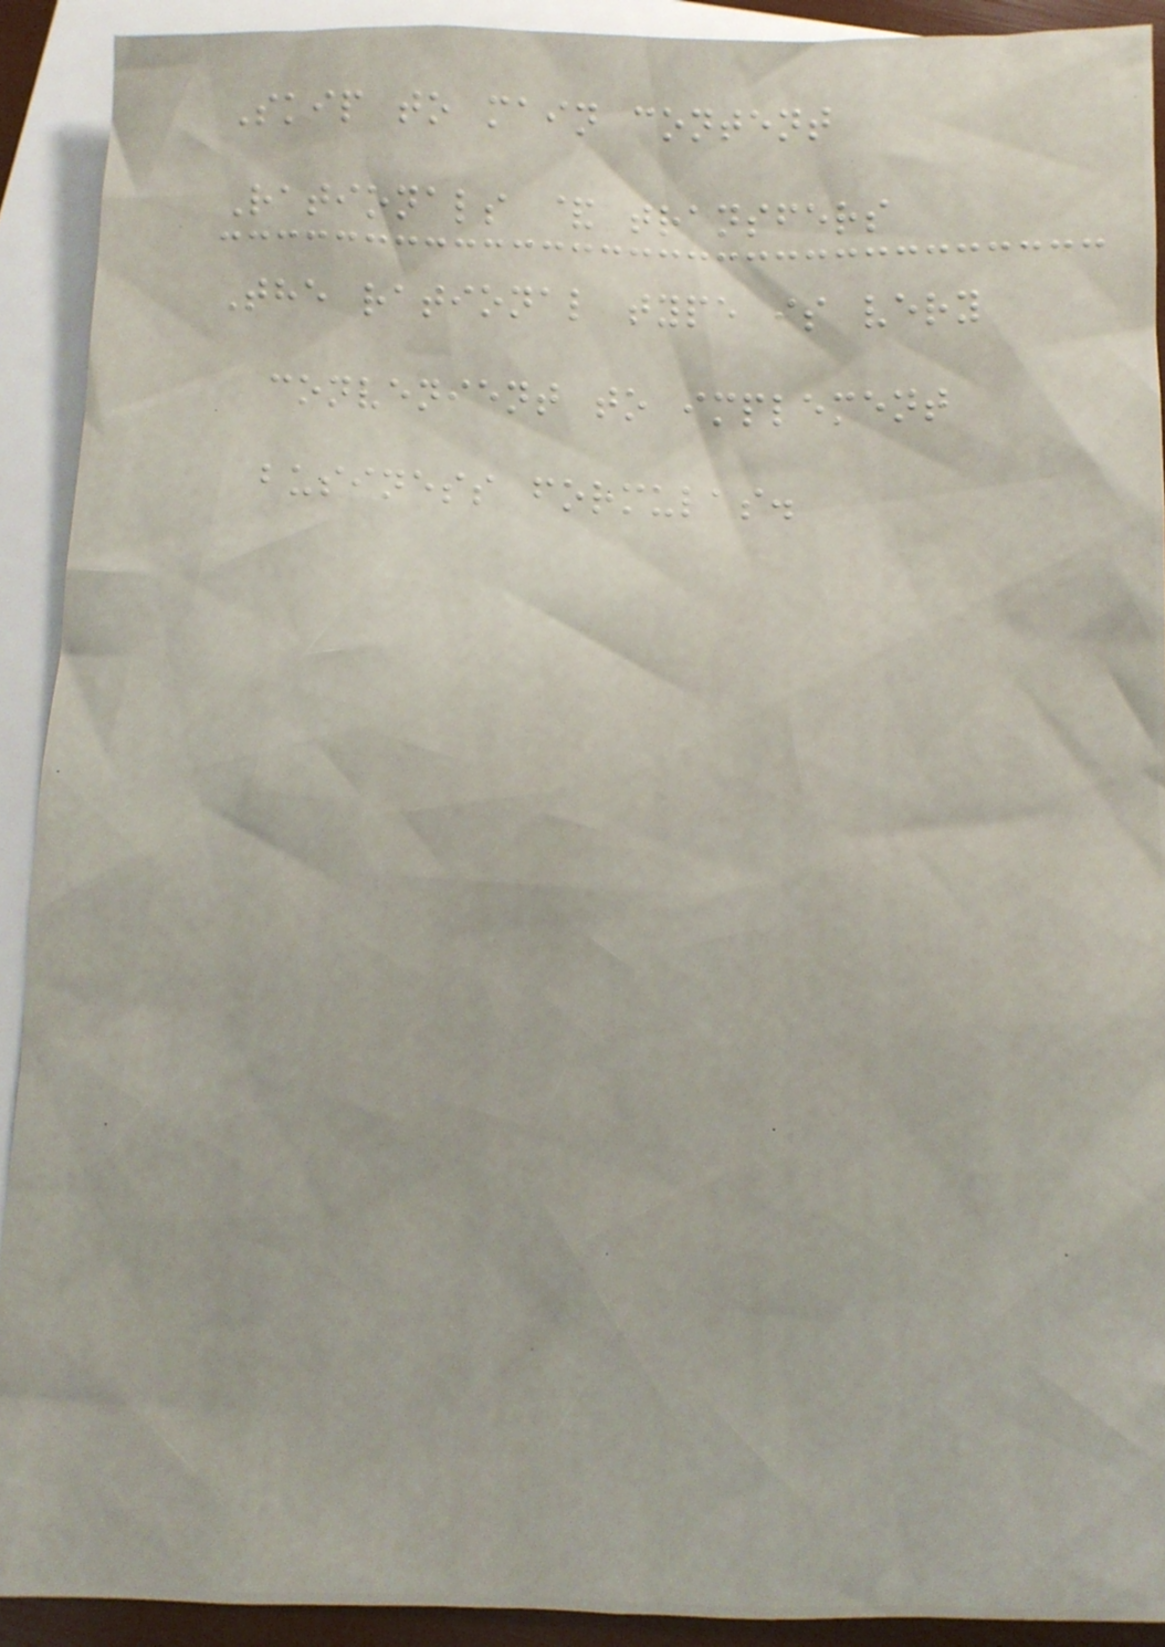Skip to main content
Rationals & transfers
The rational type is very
convenient to implement
business formulas.
